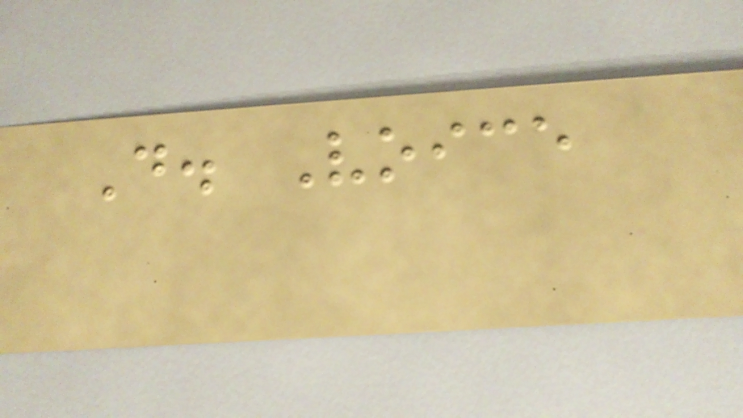D. Voice
